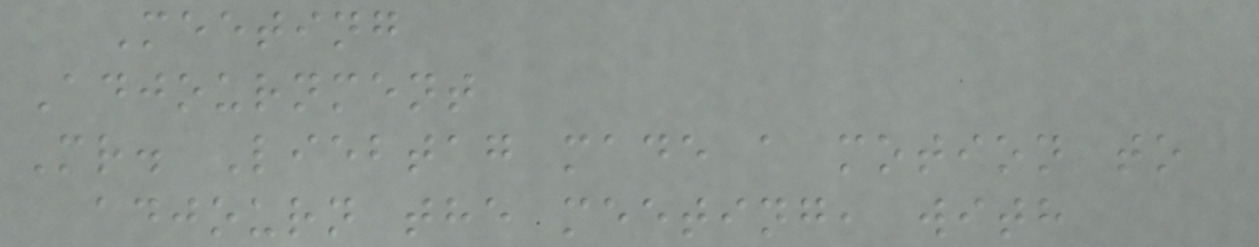Meeting
Adjournment
Mr. Liebtag made a motion to
adjourn the meeting, with
